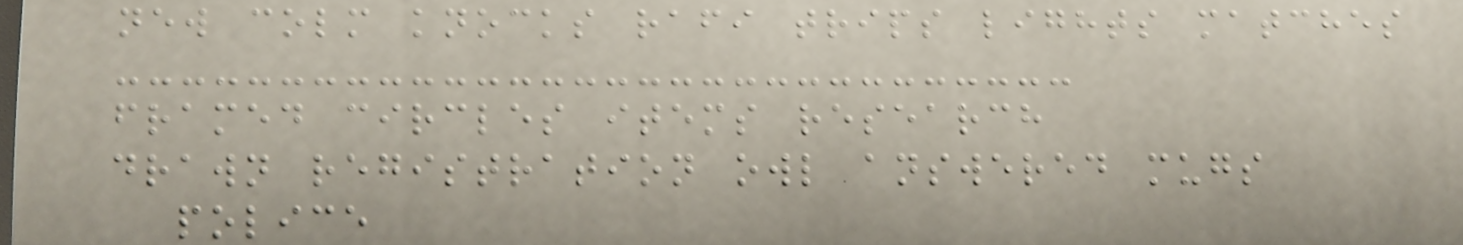new colm knocks rafi trips lights matches
framed circles items research
drawn registration owl answered mugs
police
